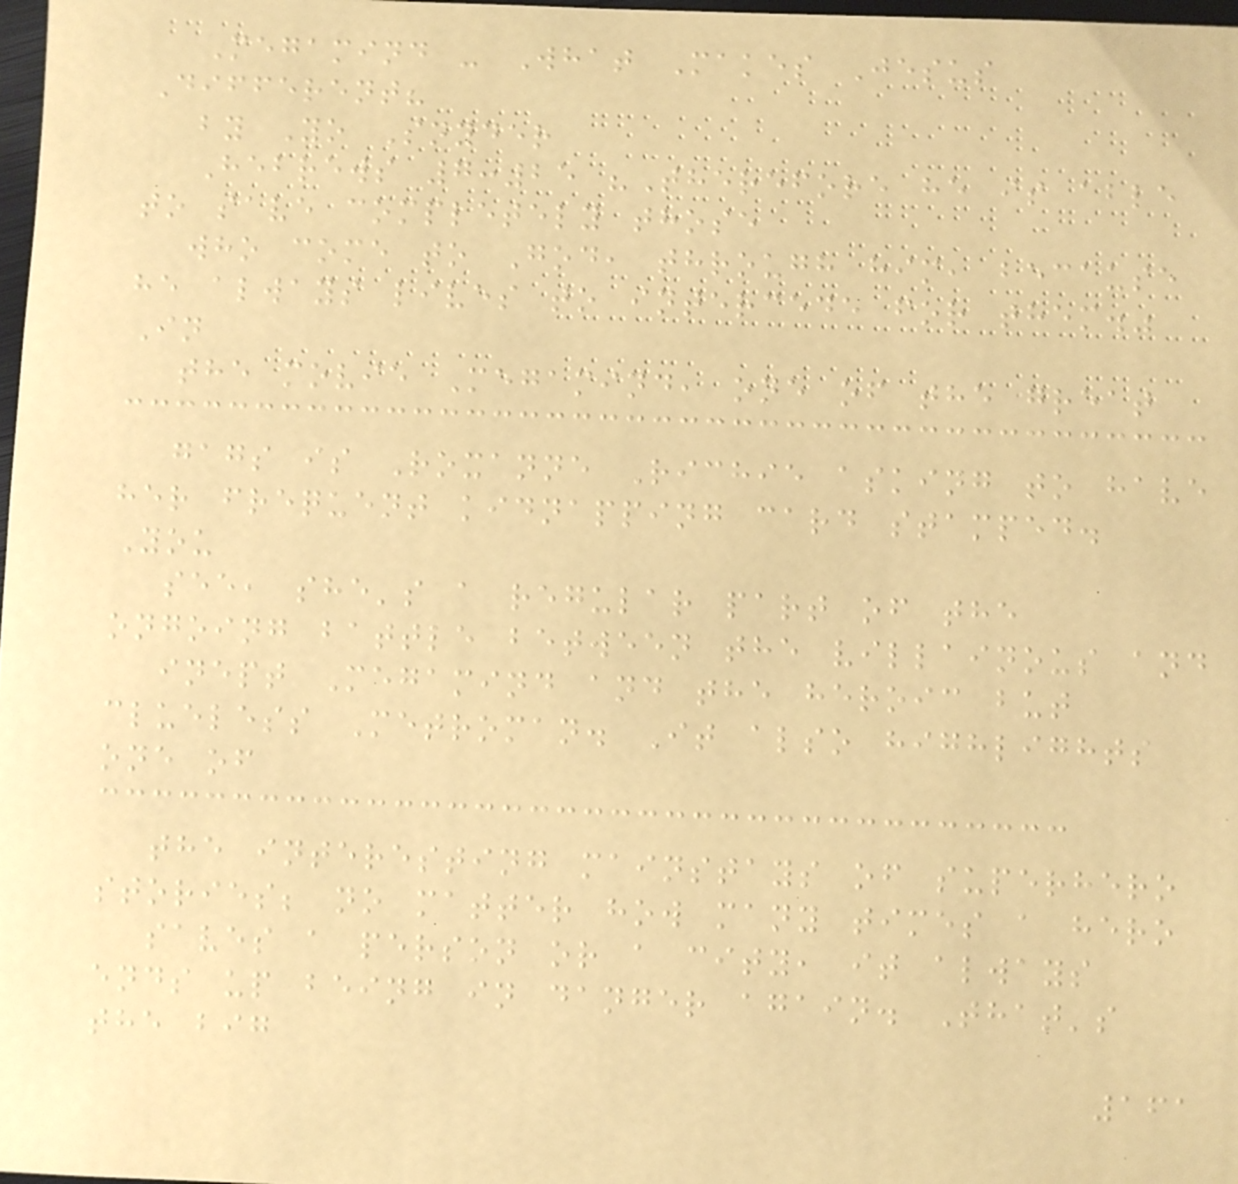Megamind - What Makes Jesus
Different?
by Yo Snyder
Hebrews 7:25 "Therefore he is able
to save completely those
who come to God, through him, because
he always lives to intercede for them."
In
the movie Megamind, one of the great
gags is Roxanne Richie asking to have
her frequent kidnapping card stamped.
You
see, she's a regular part of the
ongoing battle between the villainous and
inept Megamind and the heroic but
clueless Metroman. It also highlights
one of
the interesting mainstays of superhero
stories; no matter how many times a hero
saves a person or a city, it always
ends up being in danger again. That's
the big
161
